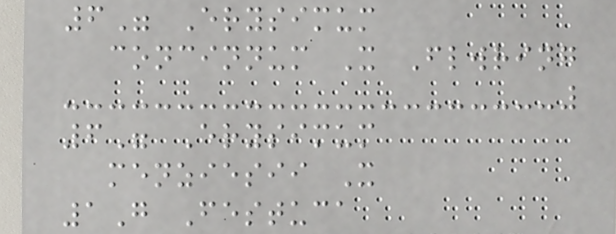6" Erysimum
concinnum X Flwring
6" Erysimum
menziesii X
1G Festuca
